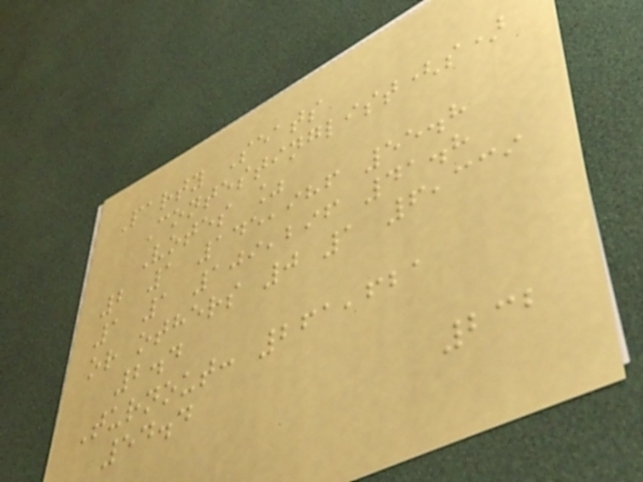Party Seats
Contestinglist(s)
Votes %
2 1 145,986 55.8
1 1 109,296 41.8
or others 0 1 6,339
2.4
Turnout: 261,621
54.4
232
